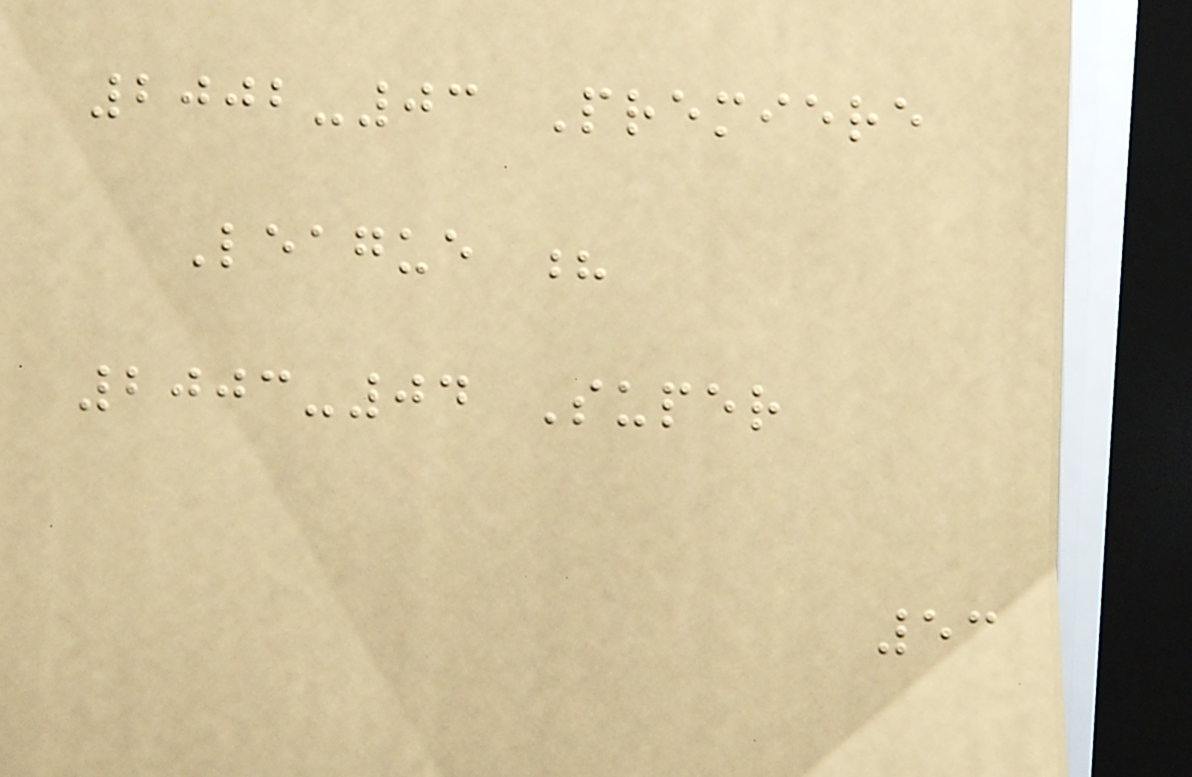2002-03 Premiere
League ?
2003-04 Super
53
